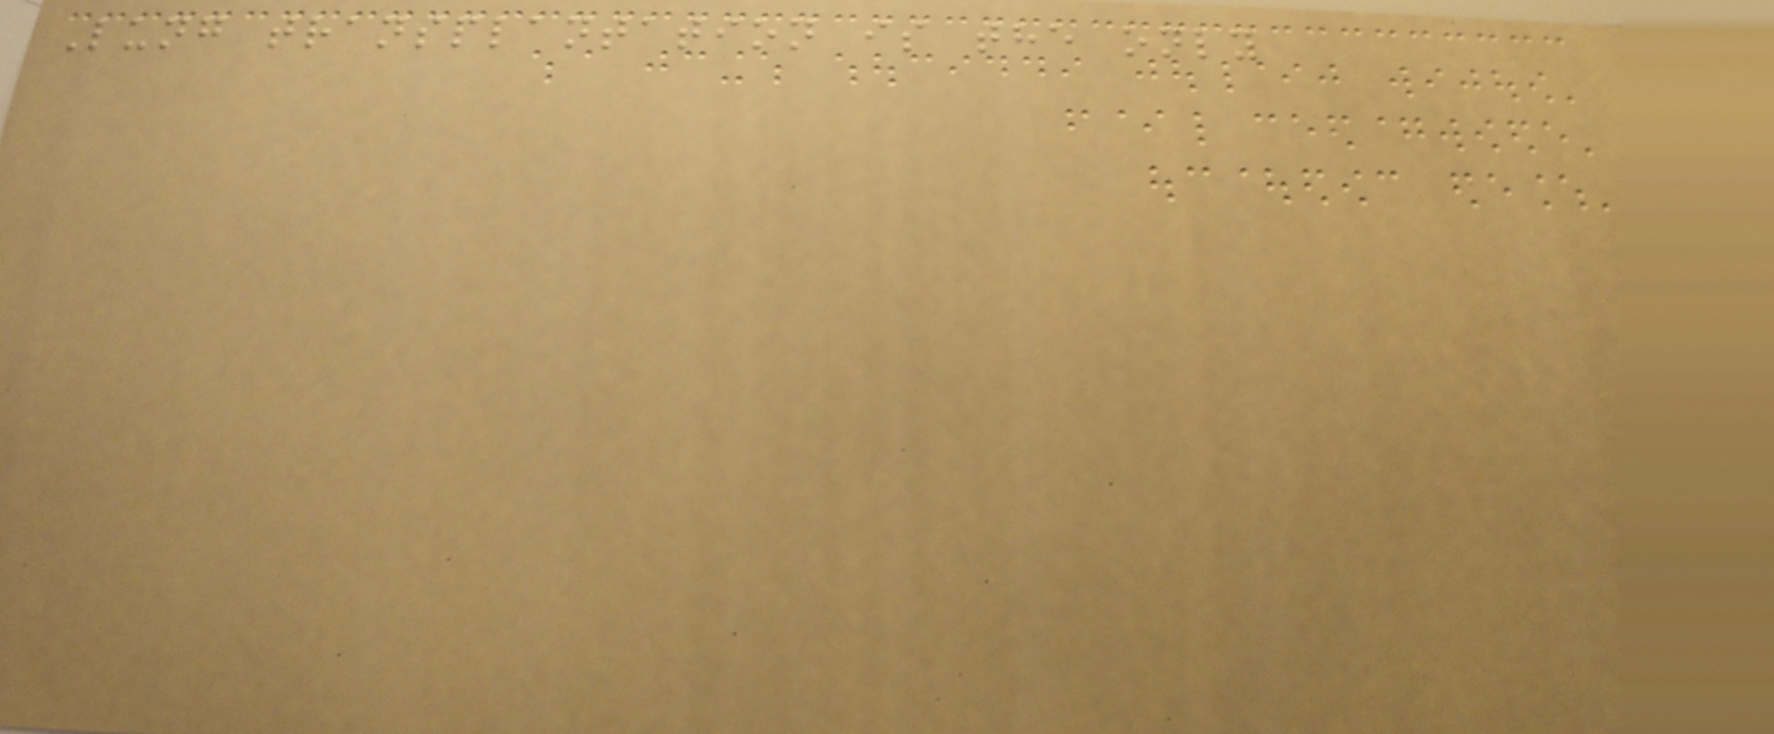Lung transplantation is the only
